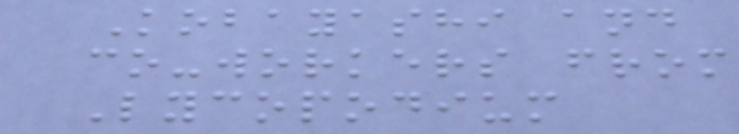Kobayashi and
co-workers from
Lycopodium
